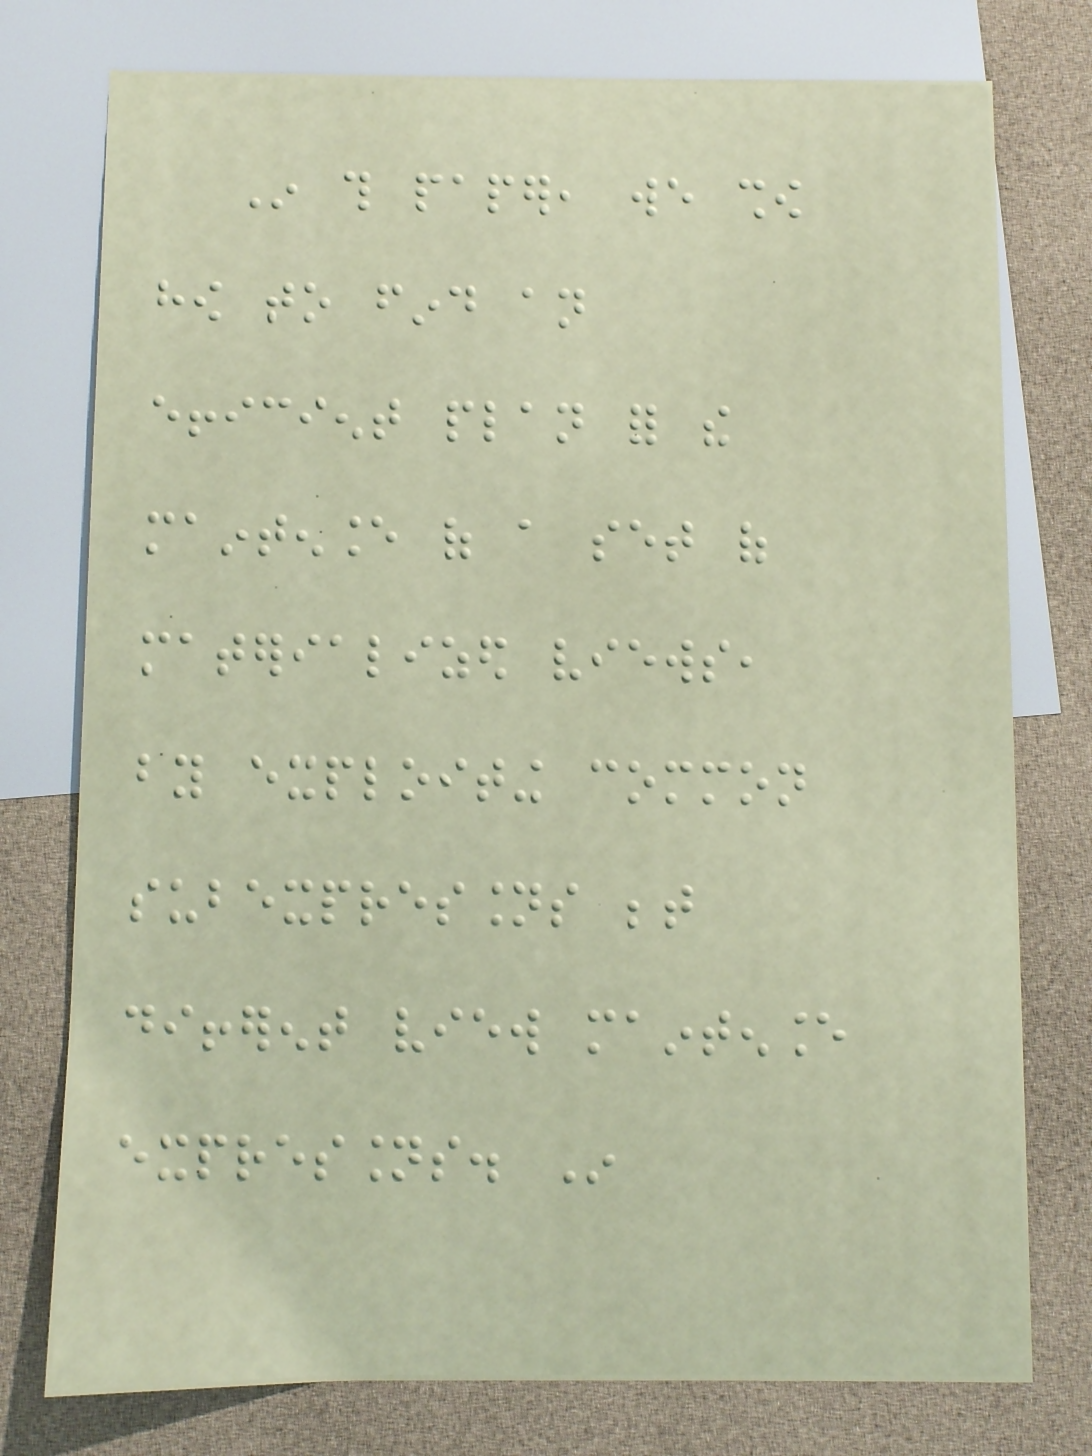In this paper, we show
how to find an
efficient plan for the
maintenance of a set of
materialized views,
by exploiting common
subexpressions between
different view maintenance
expressions. In
